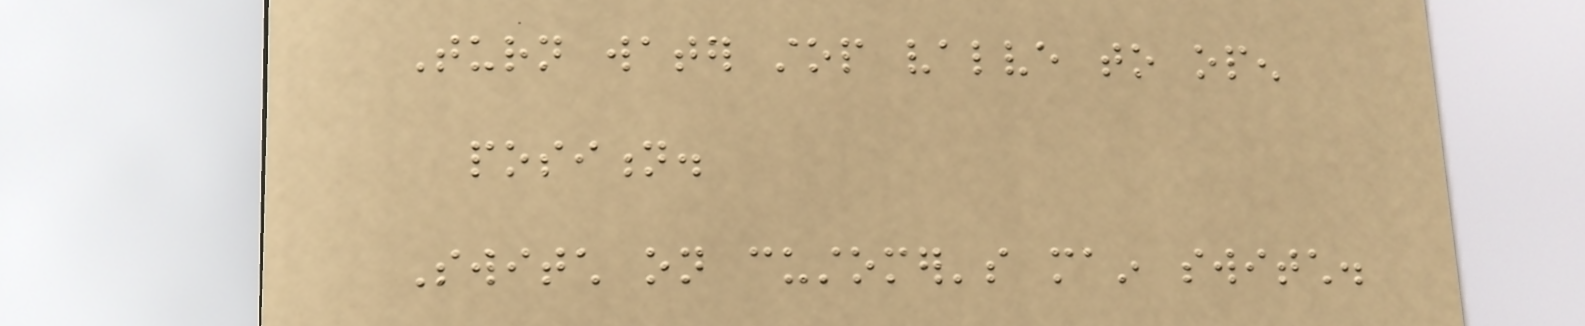Turn water stop valve to open
position.
Switch on customer's main switch.
